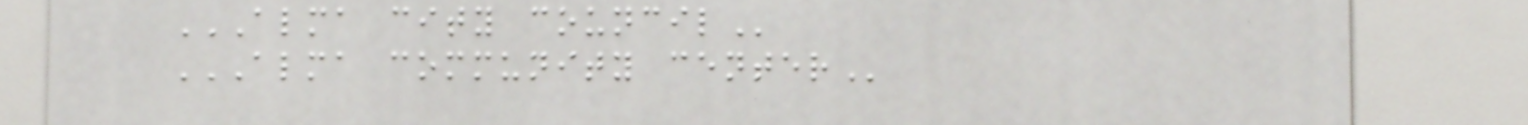ALMA CITY COUNCIL
ALMA COMMUNITY CENTER
